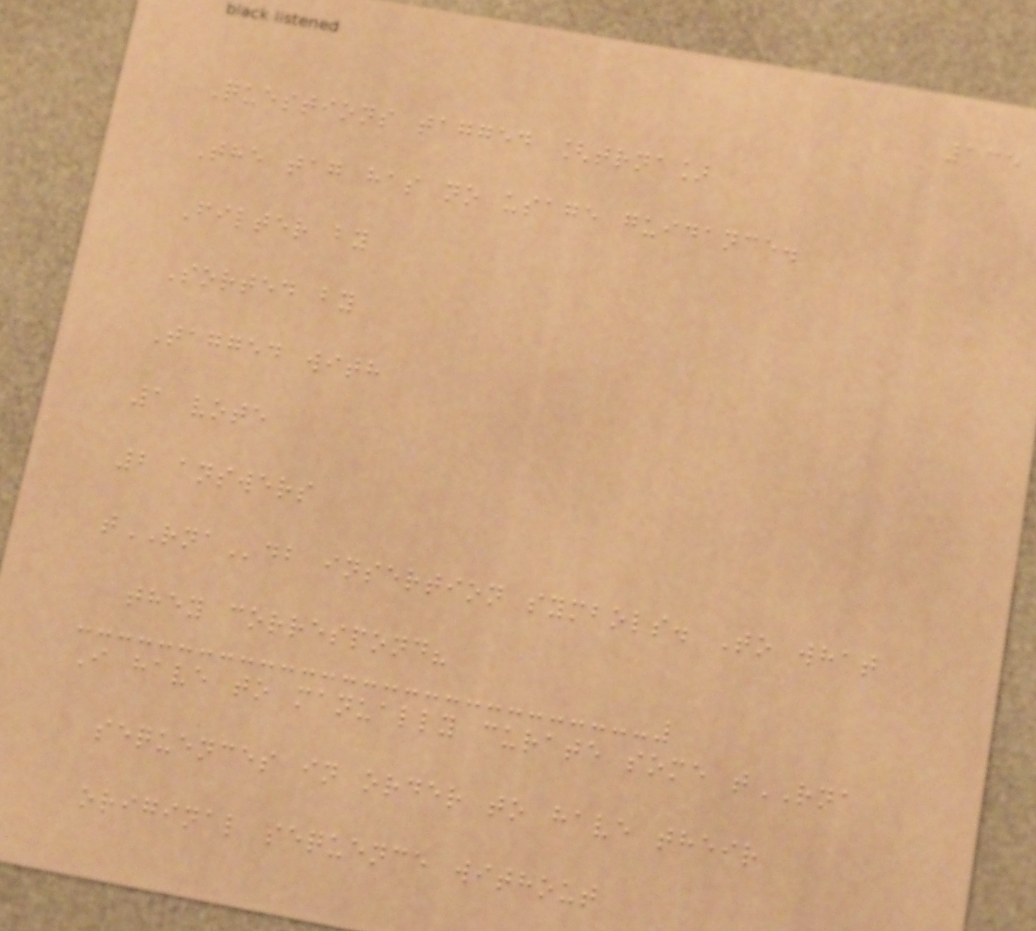135
Questions tagged [trna]
The tag has no usage guidance.
Filter by
Sorted by
Tagged with
1 vote
2 answers
tRNAdb insertion symbols. To what
they correspond?
I have to manually curate some tRNA
sequences in order to have their
original sequence without
